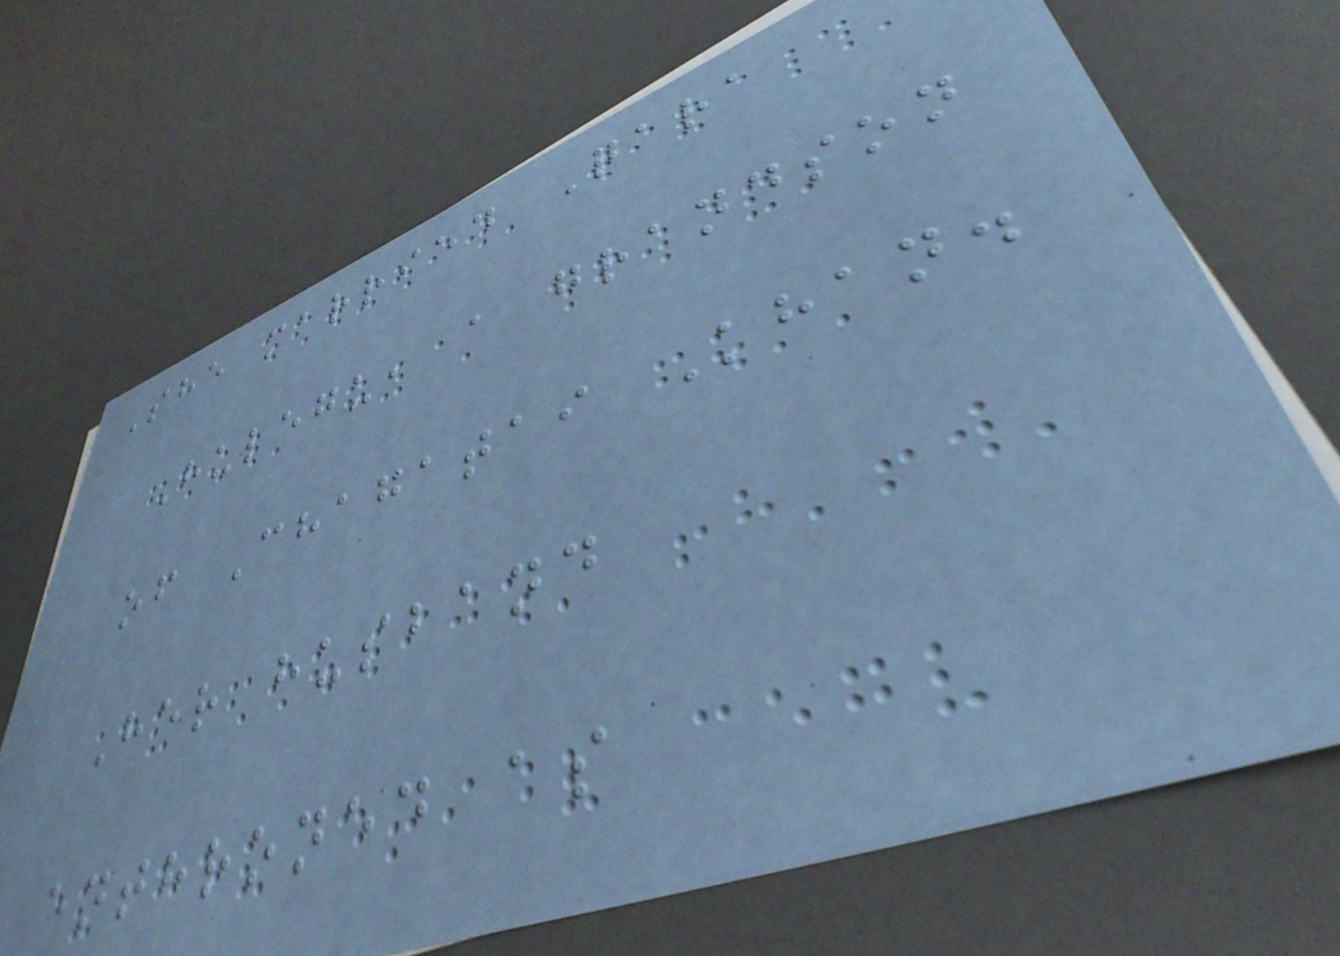She married Qara
Hulegu, a grandson
of Chagatai Khan.
Her husband
enthroned as
